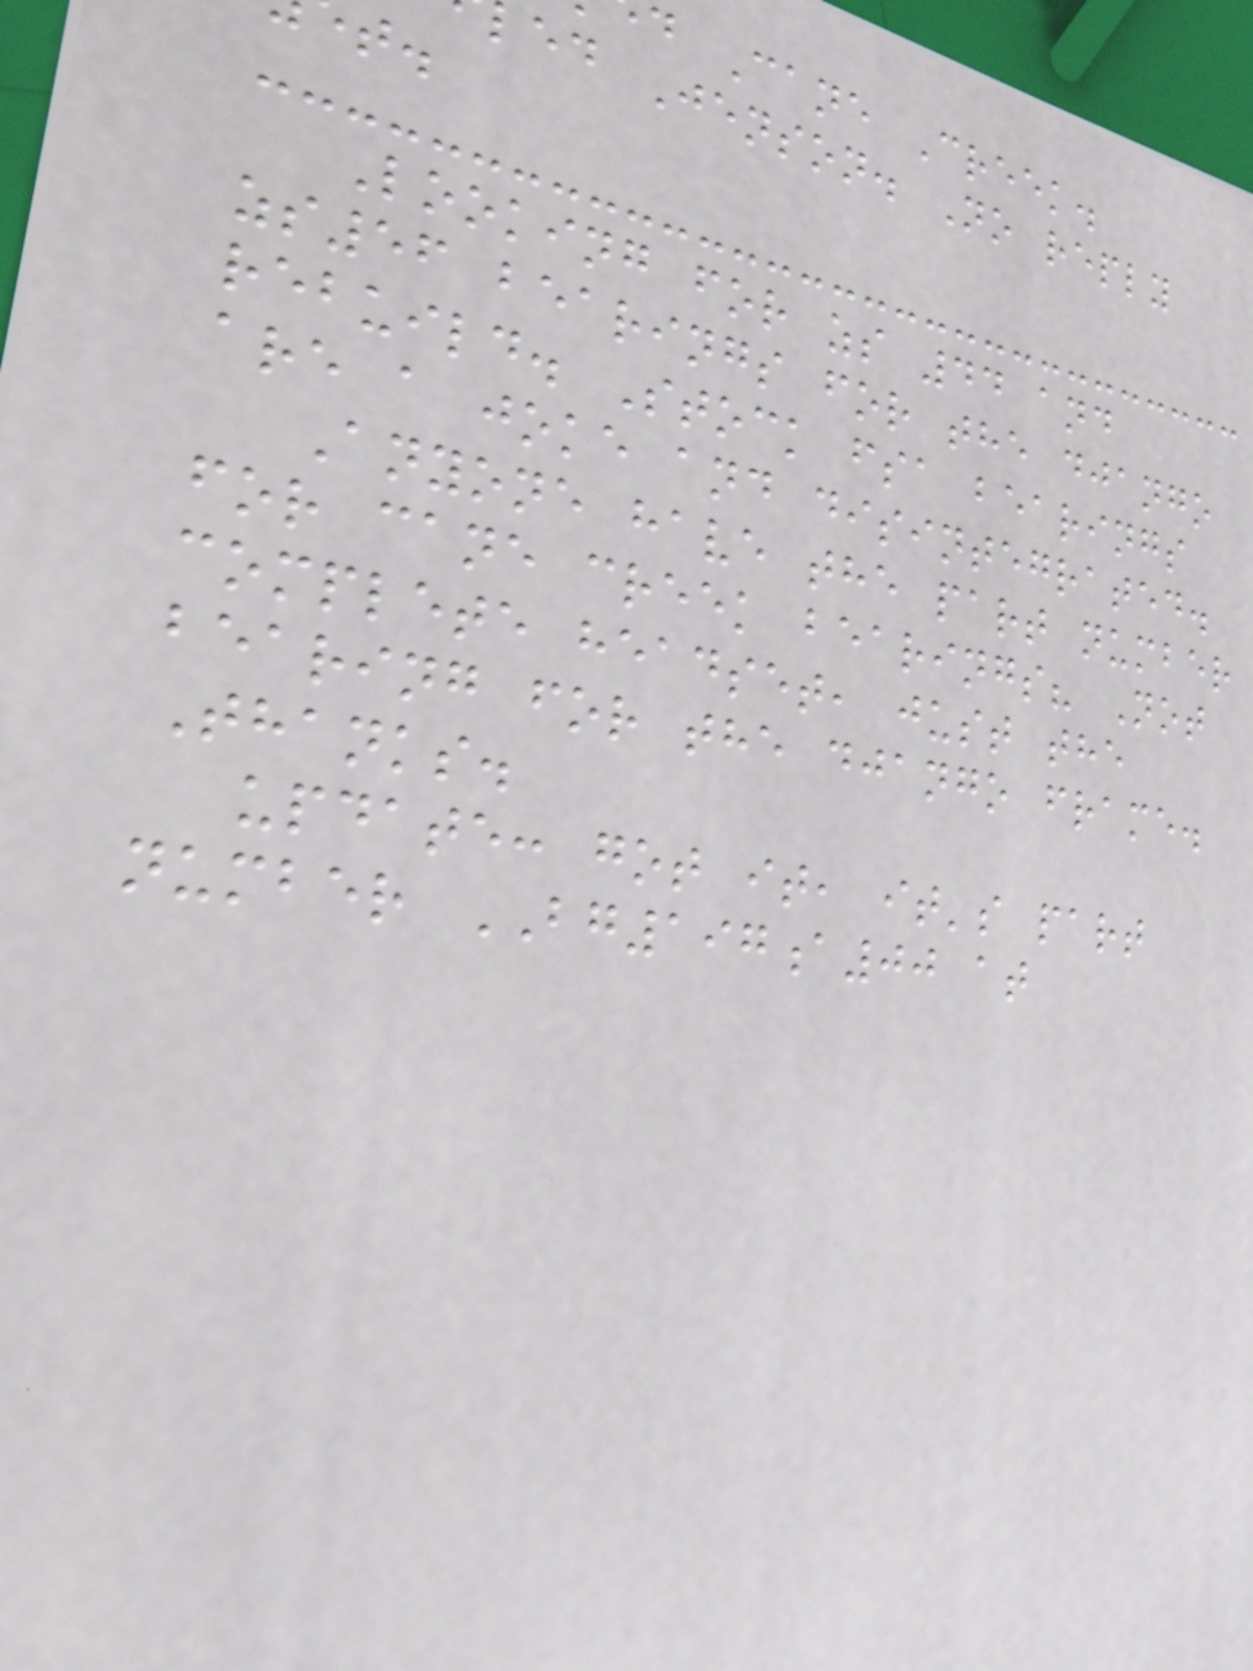d Cane Creek.
ed Jenson. No reply
Looking for zs 44 and
zs56 bearings for the django
rebuild. Stock fsa bearings
are a joke and disintegrated.
Anyone have the part number
for cane creek bearings? Not
complete headset, just the
bearing for the django frame.
Thanks.
update: got it, it's part
number BG197a00 at
